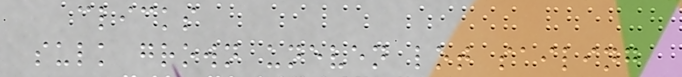clicks
sulk grown uneven lot sailing
